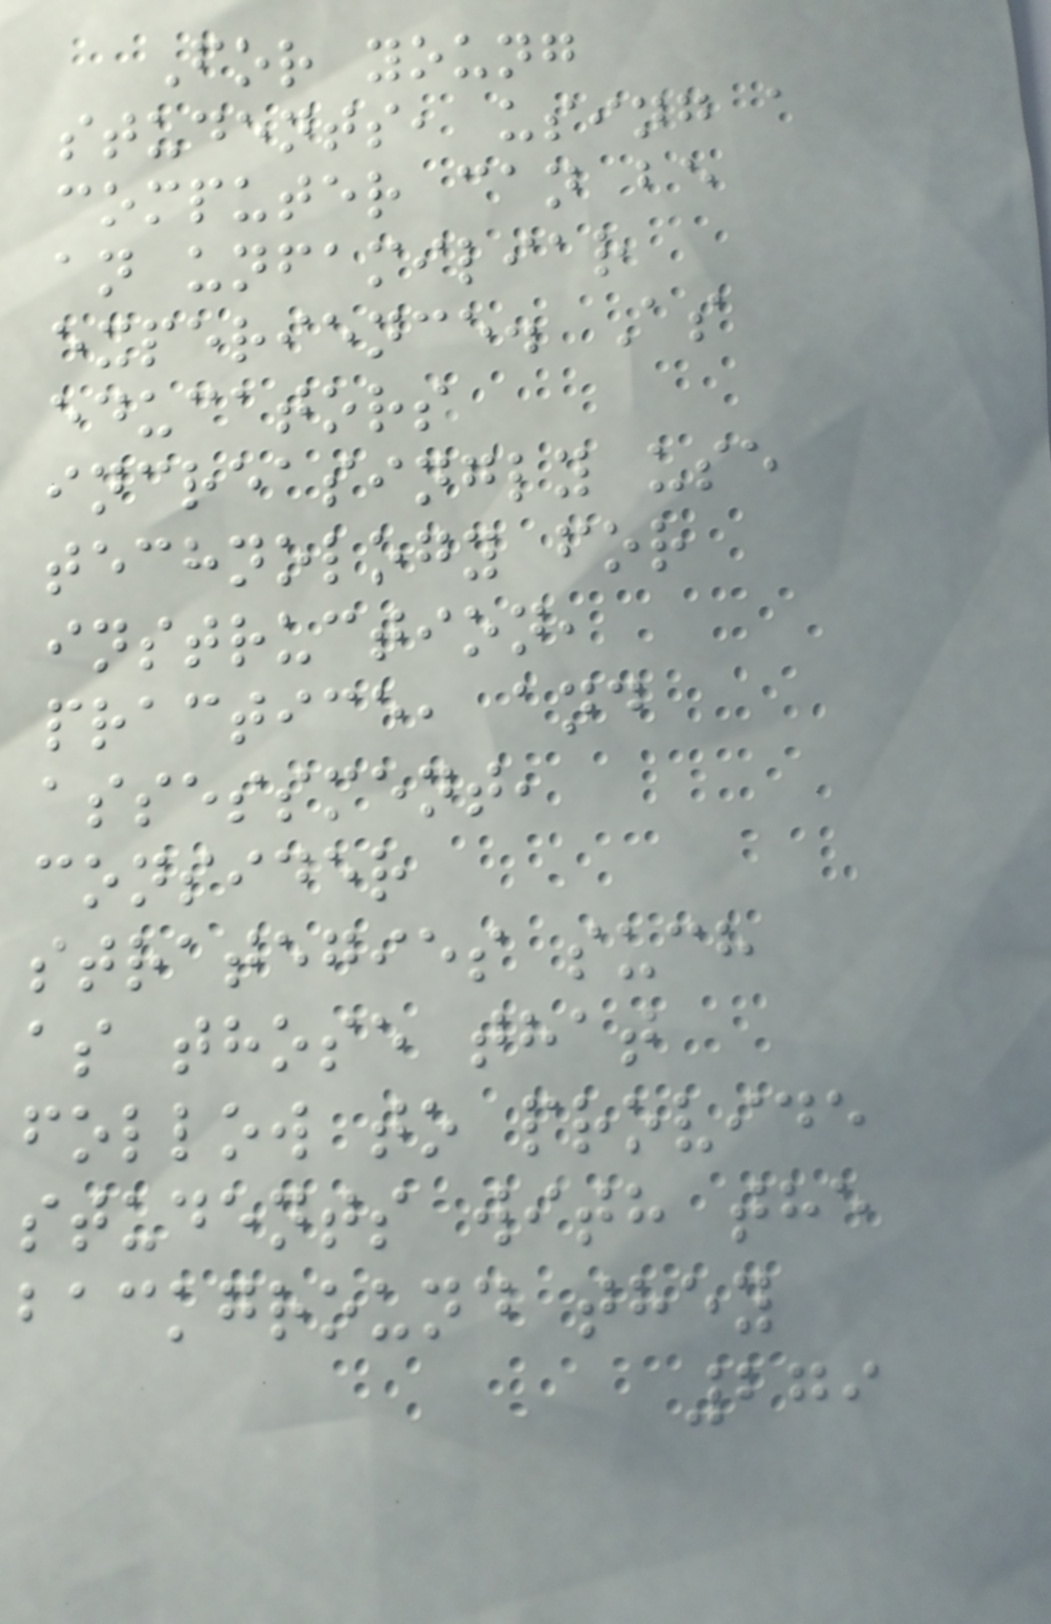For young
students, using a
computer can be
an unfamiliar
experience. As
educators
increasingly use
technology for
instruction,
practice, and
assessment,
consider
strategies such
as those that
follow to provide
students with the
background they
279
